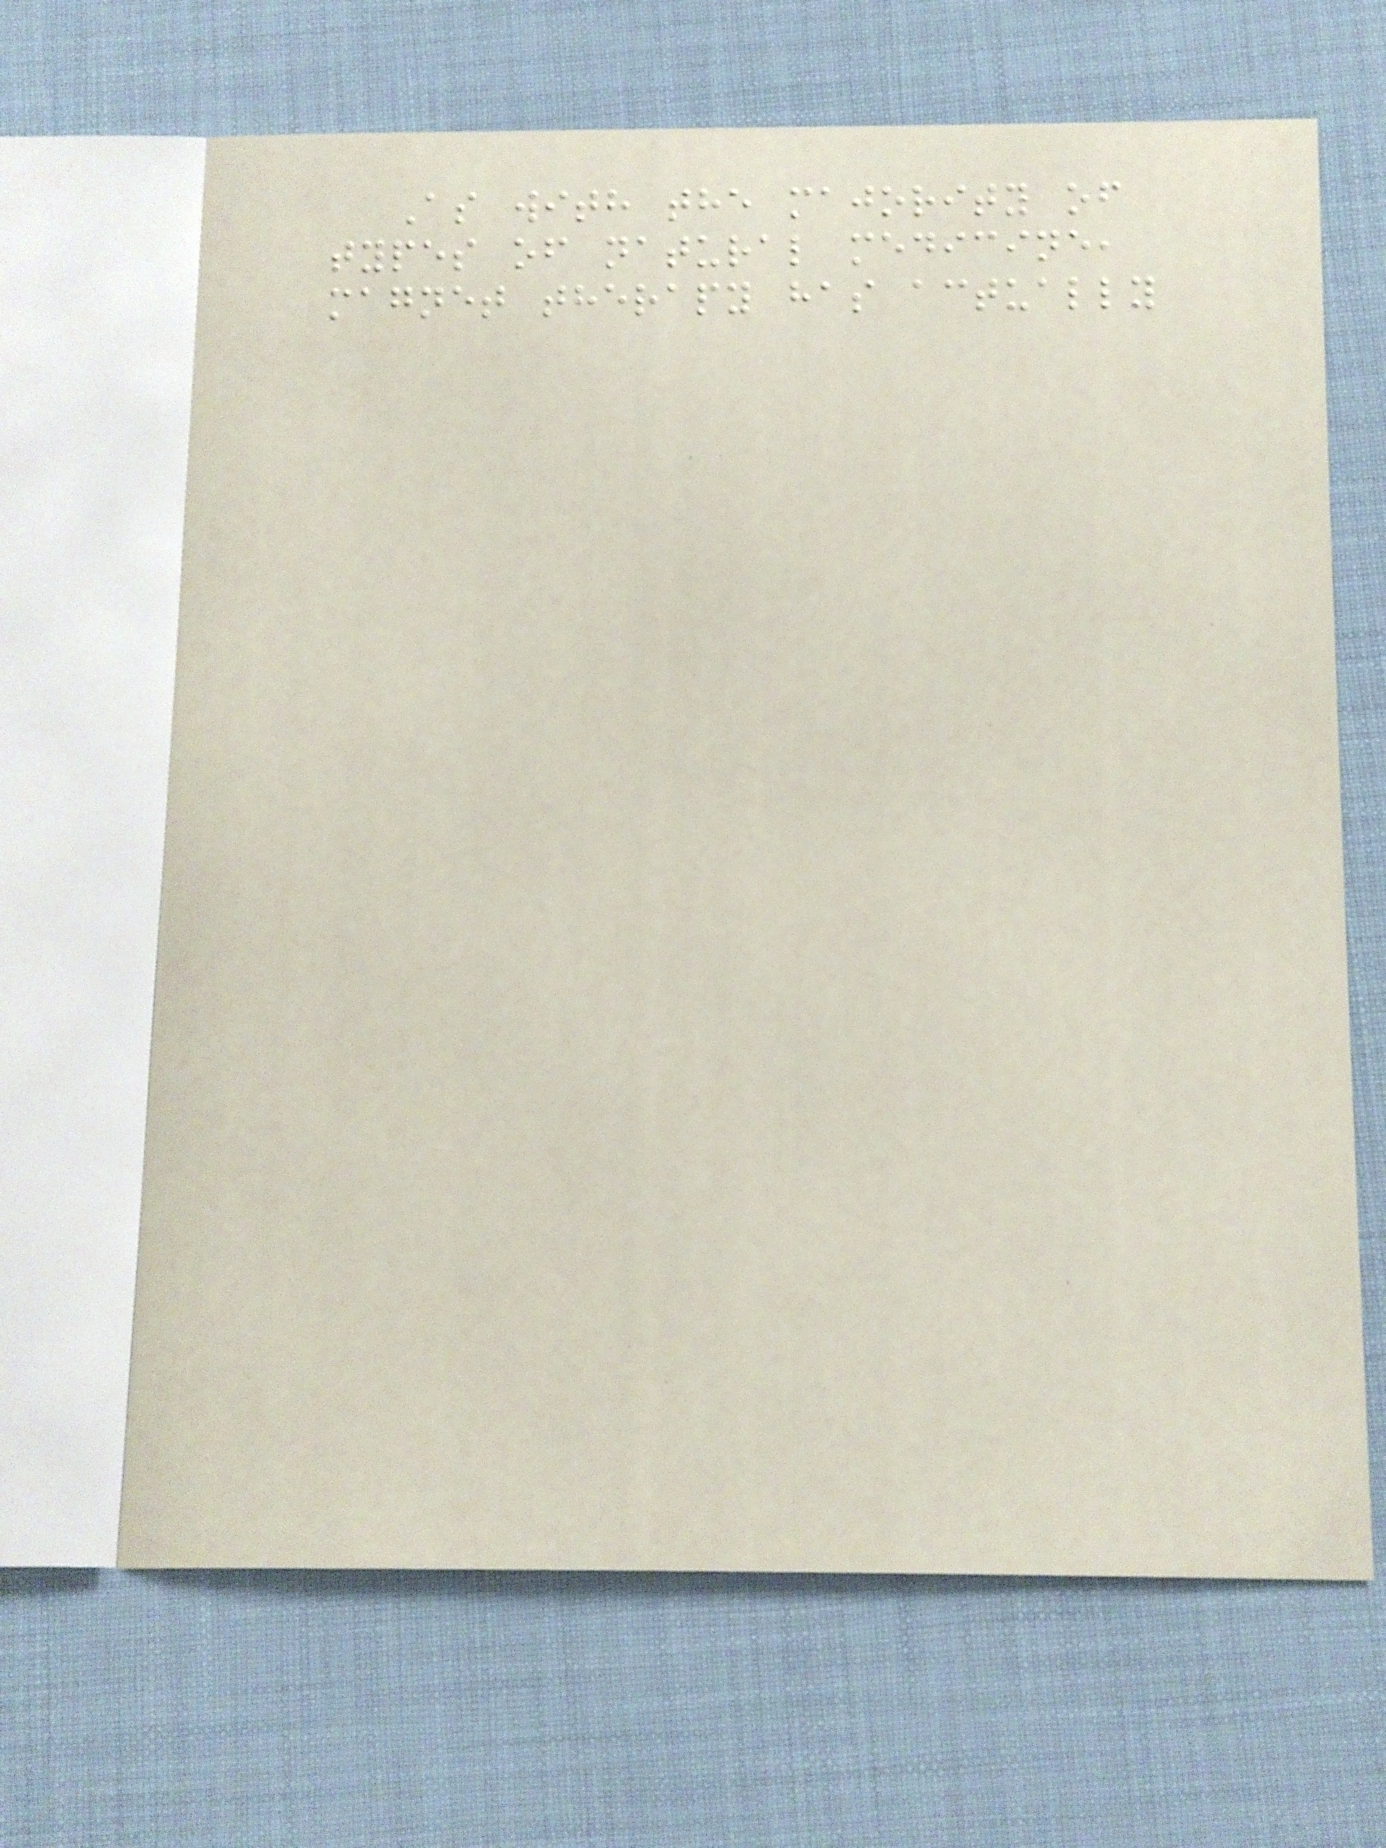As with the majority of
types of natural medicine,
magnet therapy has actually
